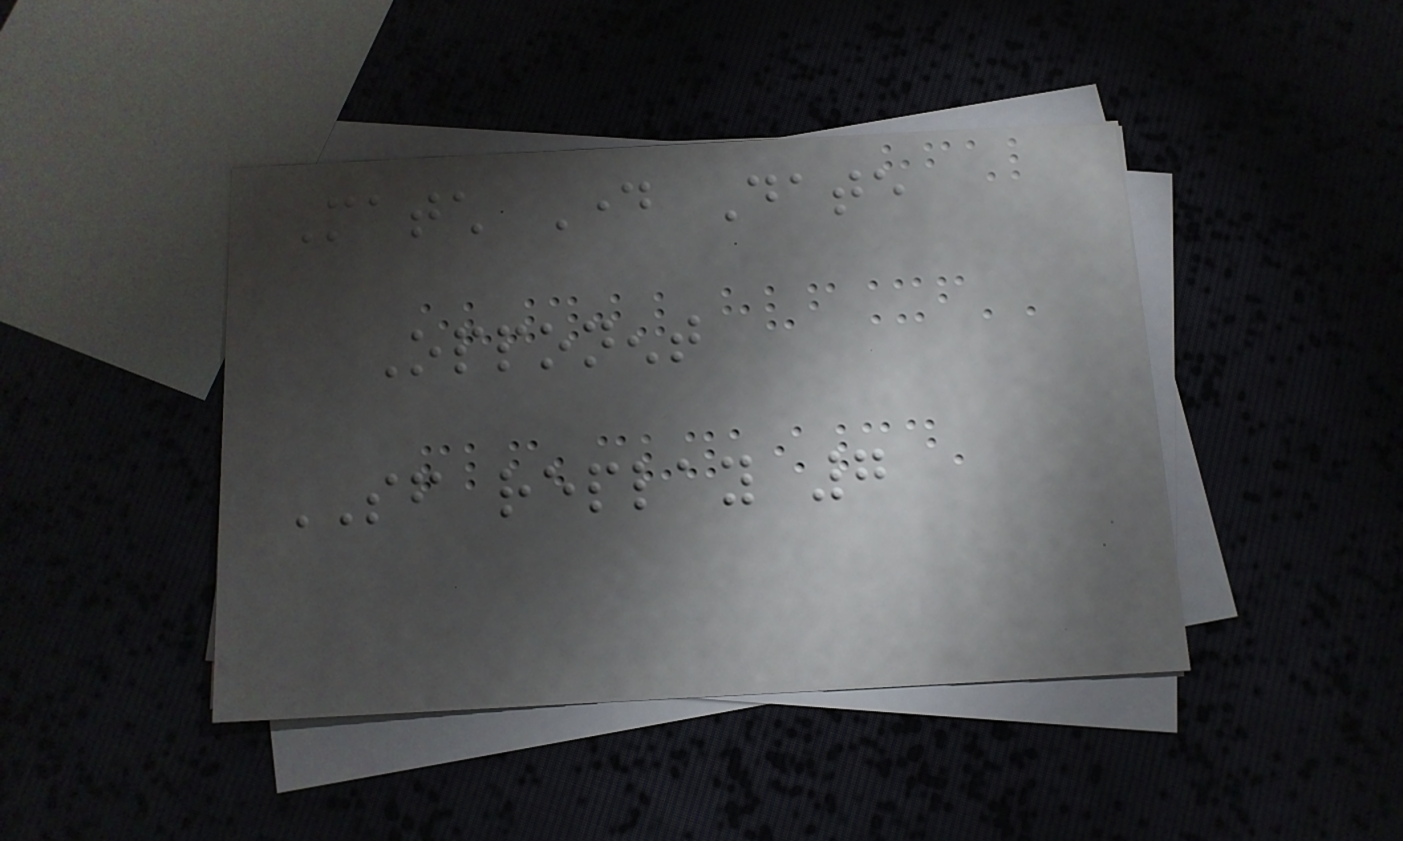Match Day Date
Opponent
SF replay 7
